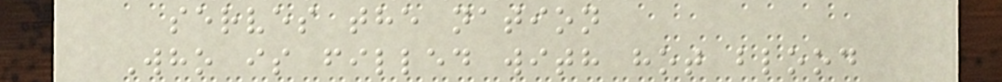serves the nation
Who is filled with hot blood
